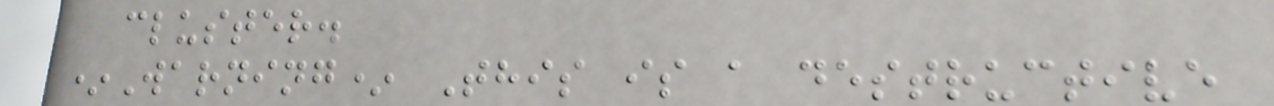cluster.
*Warning* This is a destructive
